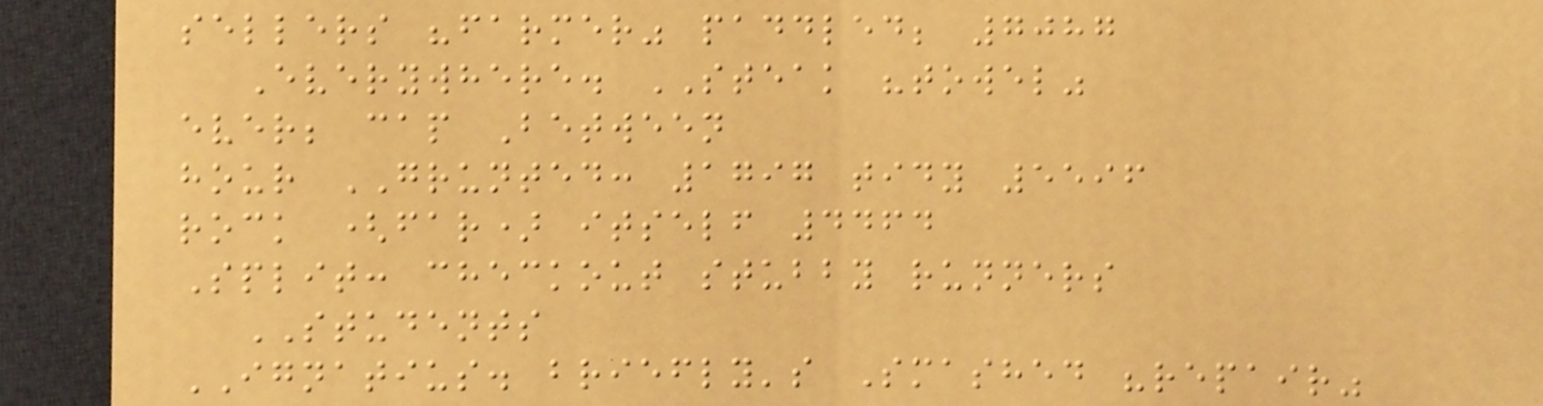sellers "farmer" paddled; 7087
Everywhere. STEAK "towel"
ever; cap Between
hour GRUNTED: 1797 tidy 5596
rock (far) itself 4464
Split: checkout stubby runners
STUDENTS
IGNATIUS. briefly's Smashed "repair"
